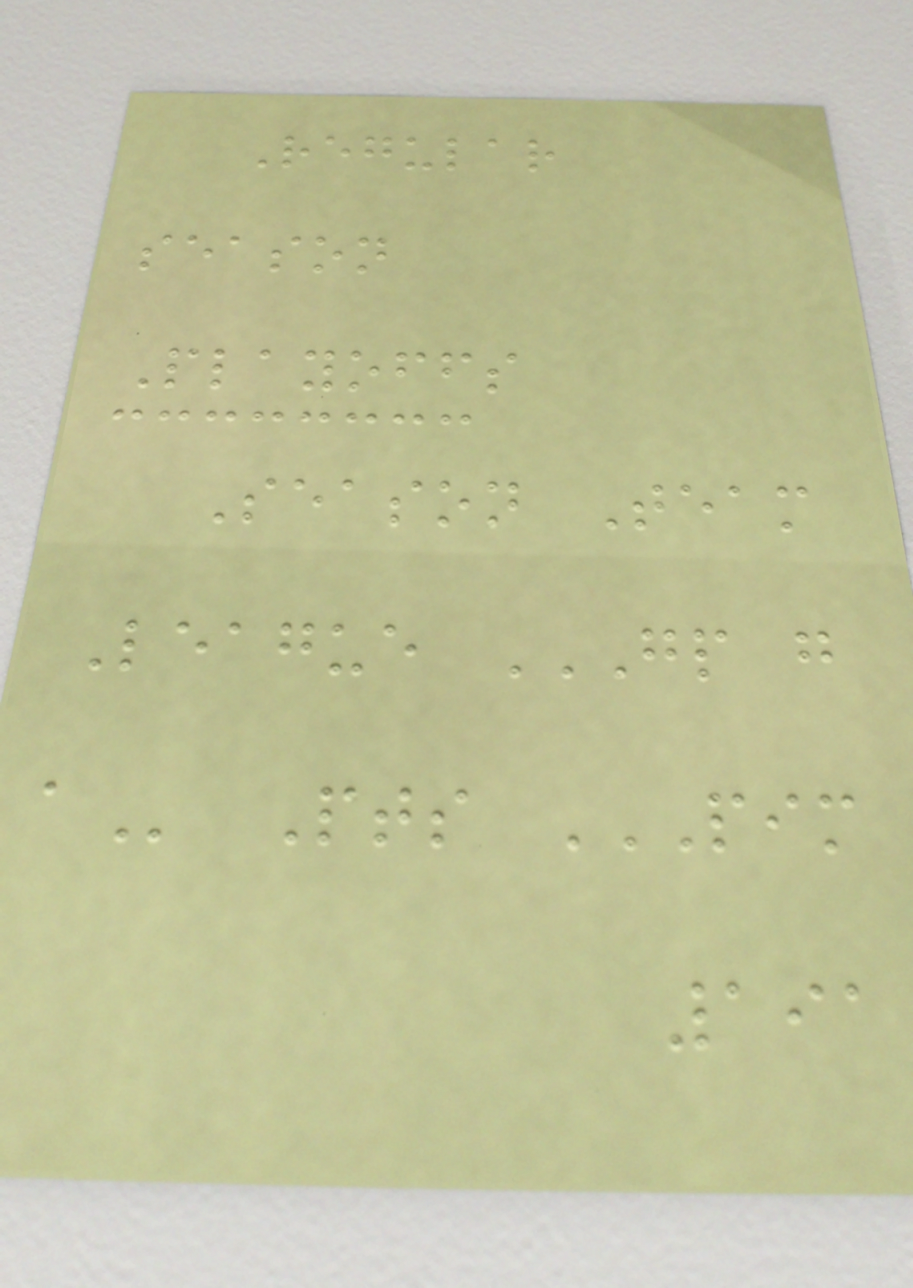Regular
season
Playoffs
Season Team
League GP G
A Pts PIM
191
